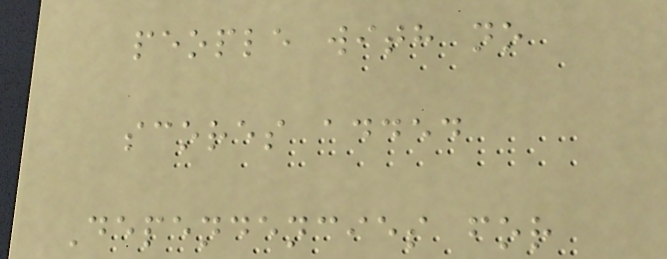people with no
scores added
Dependencies for
